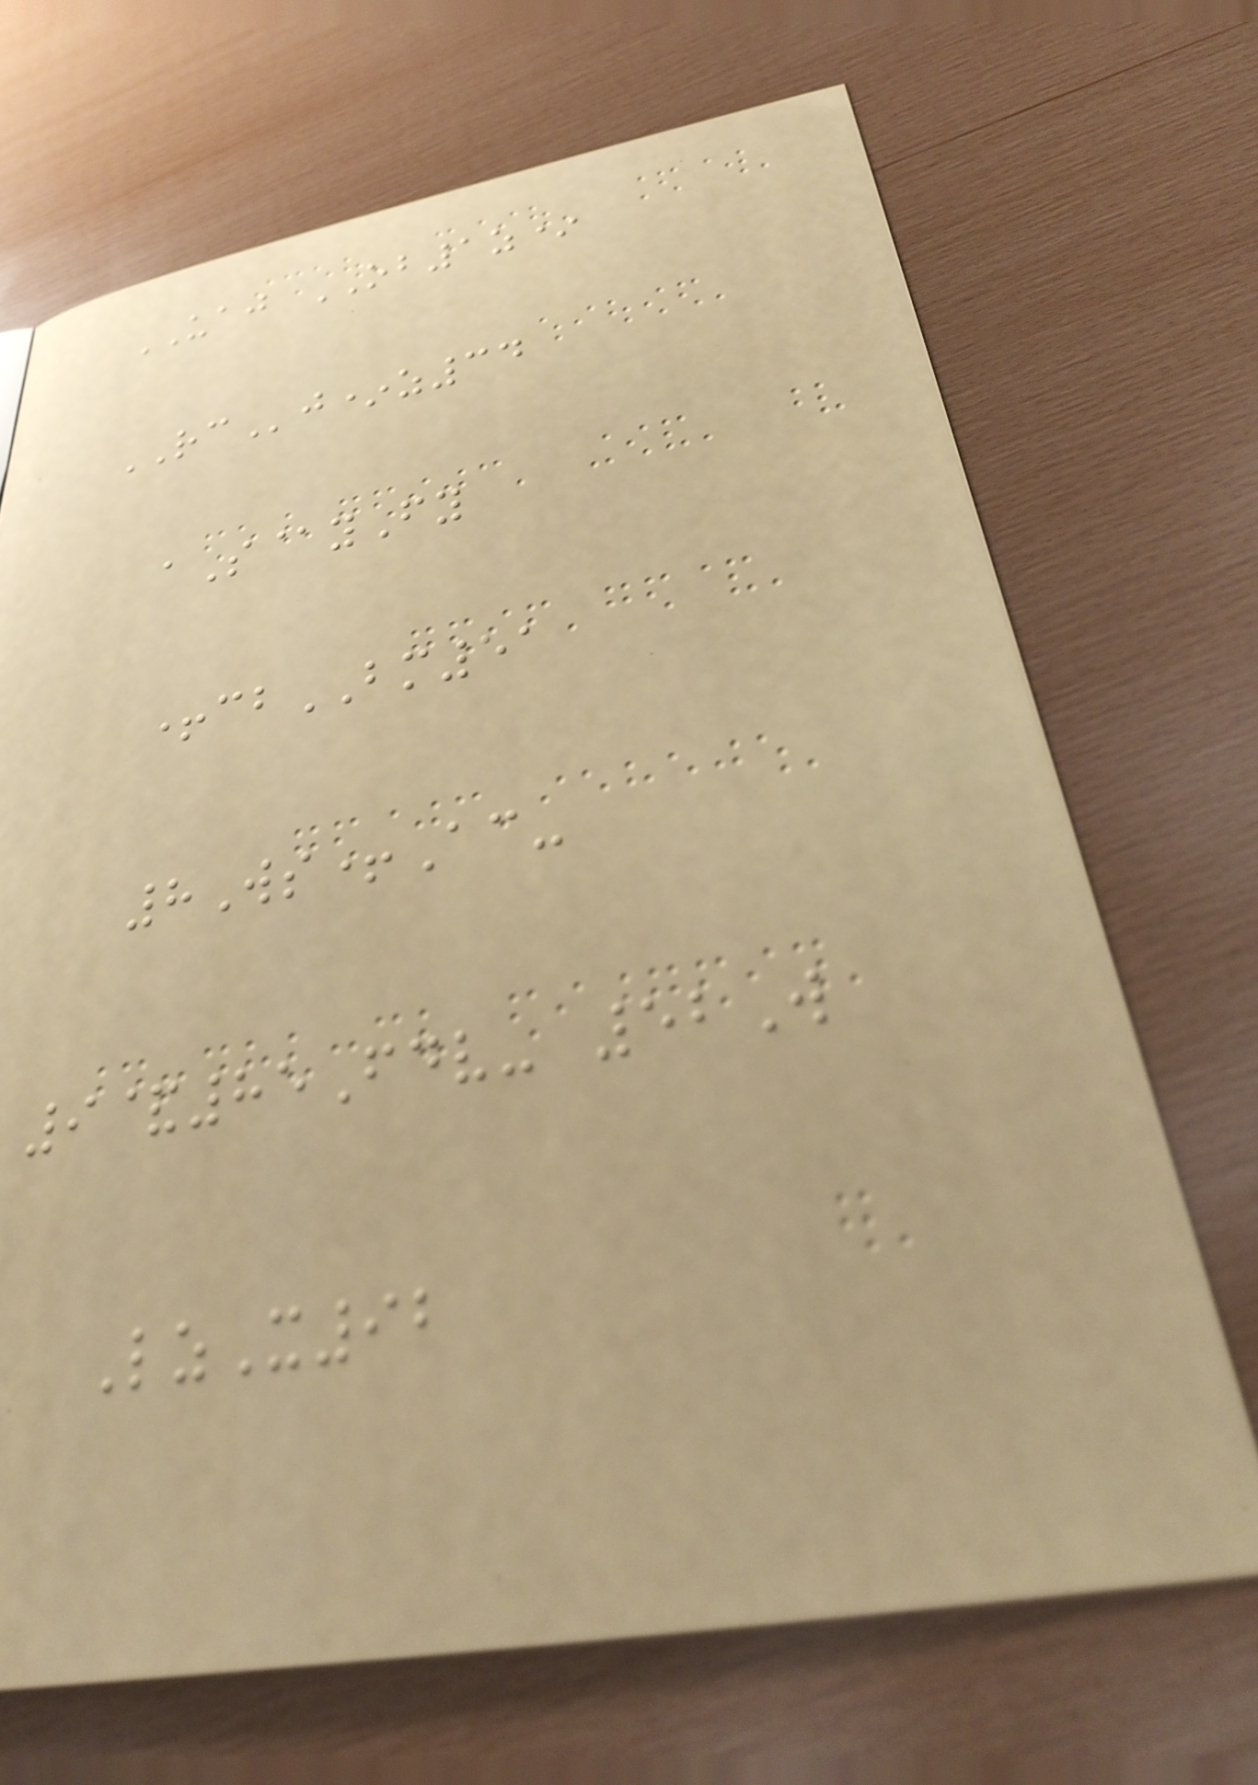UAJ OB1z*
RCj*z34
aS@yFy
+cbBM51
8Ws+Ac-
9&85Fdv- 52W
LzX92
